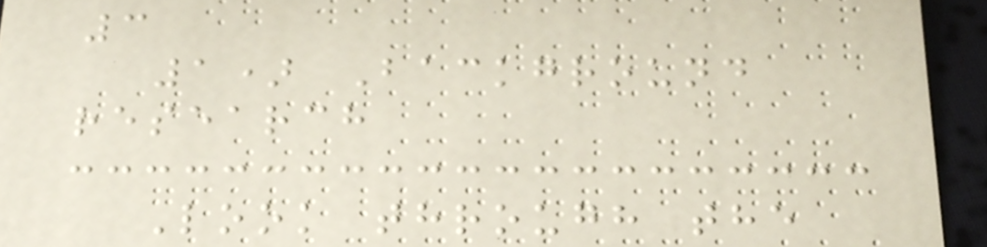3
1) Background
research
Look through the
